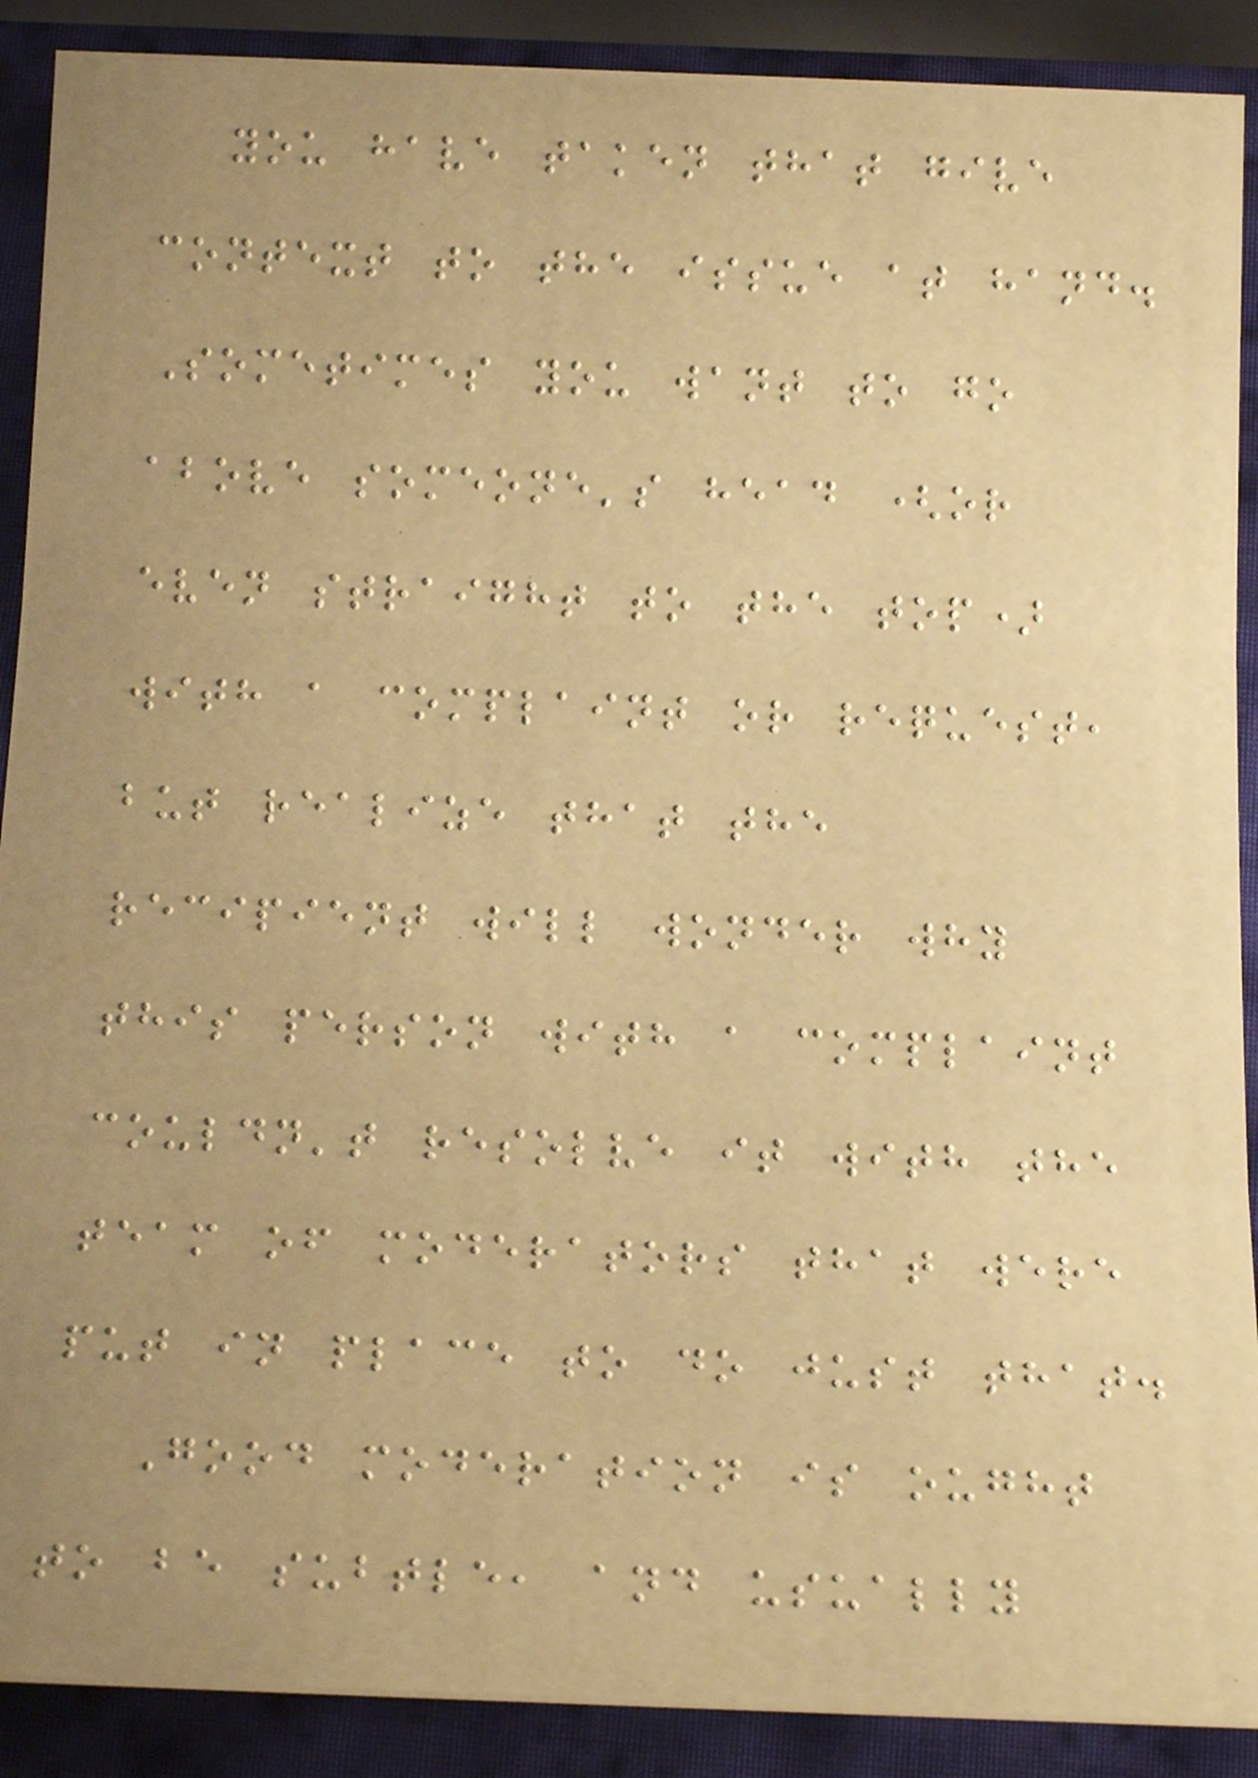you have taken that give
context to the issue at hand.
Sometimes you want to go
above someone's head (or
even straight to the top)
with a complaint or request,
but realize that the
recipient will wonder why
this person with a complaint
couldn't resolve it with the
team of moderators that were
put in place to do just that.
Good moderation is ought
to be subtle, and usually
